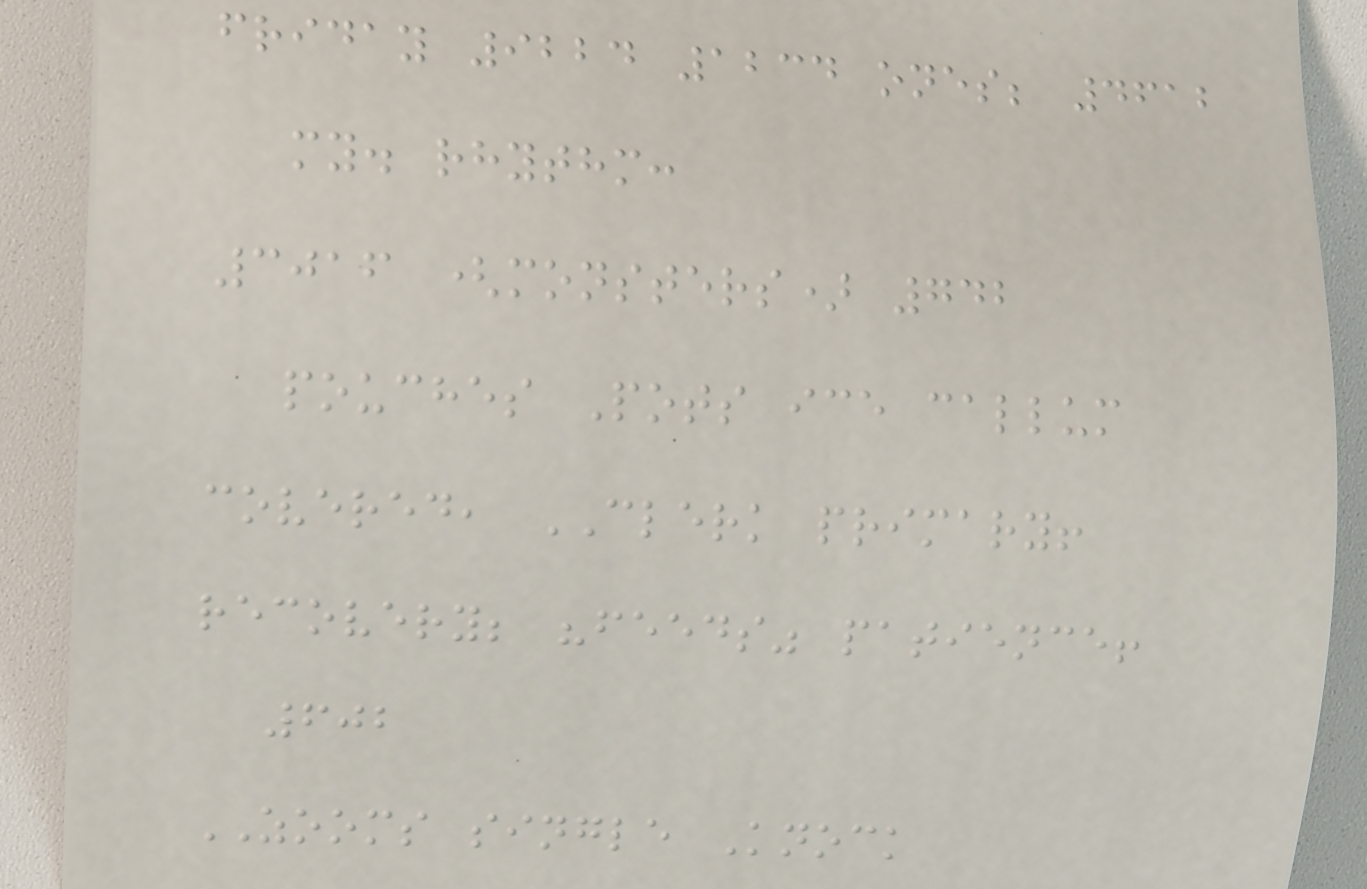friday 9224 1234 ones; 4612
my. rhythm:
3016 (monsters) 742
pouches Pots ice callum
covered, CLERK primary!
recovery; "feeds" patience!
602
ZOOMS single Knock
